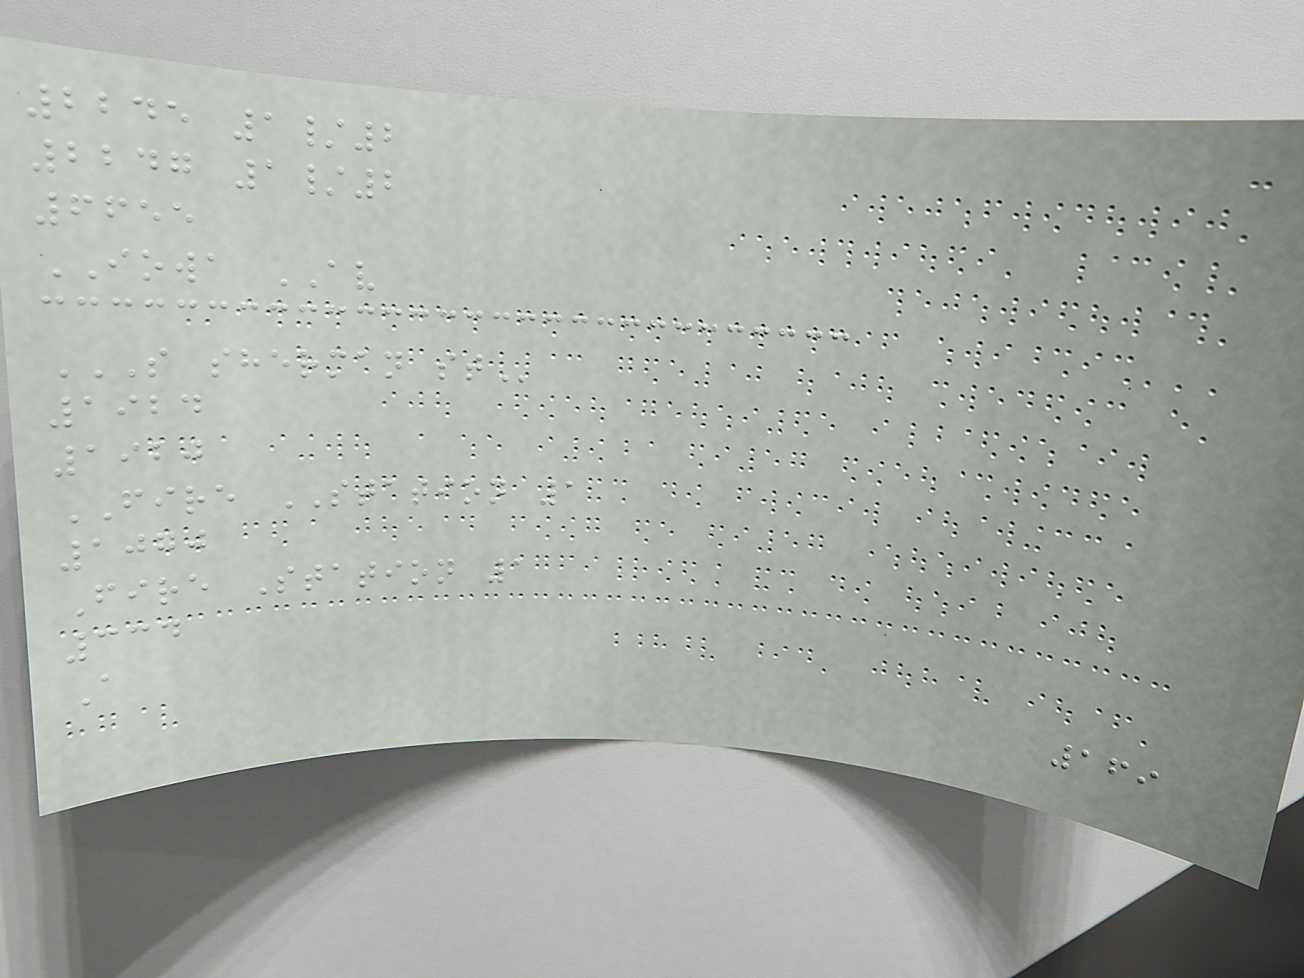2245 1/2
2247 1/2
6655
IOWA AV
S SHERMAN ST
1924
1920
FIRE STATION 1
1070
Fire Station 1
334
A
169
